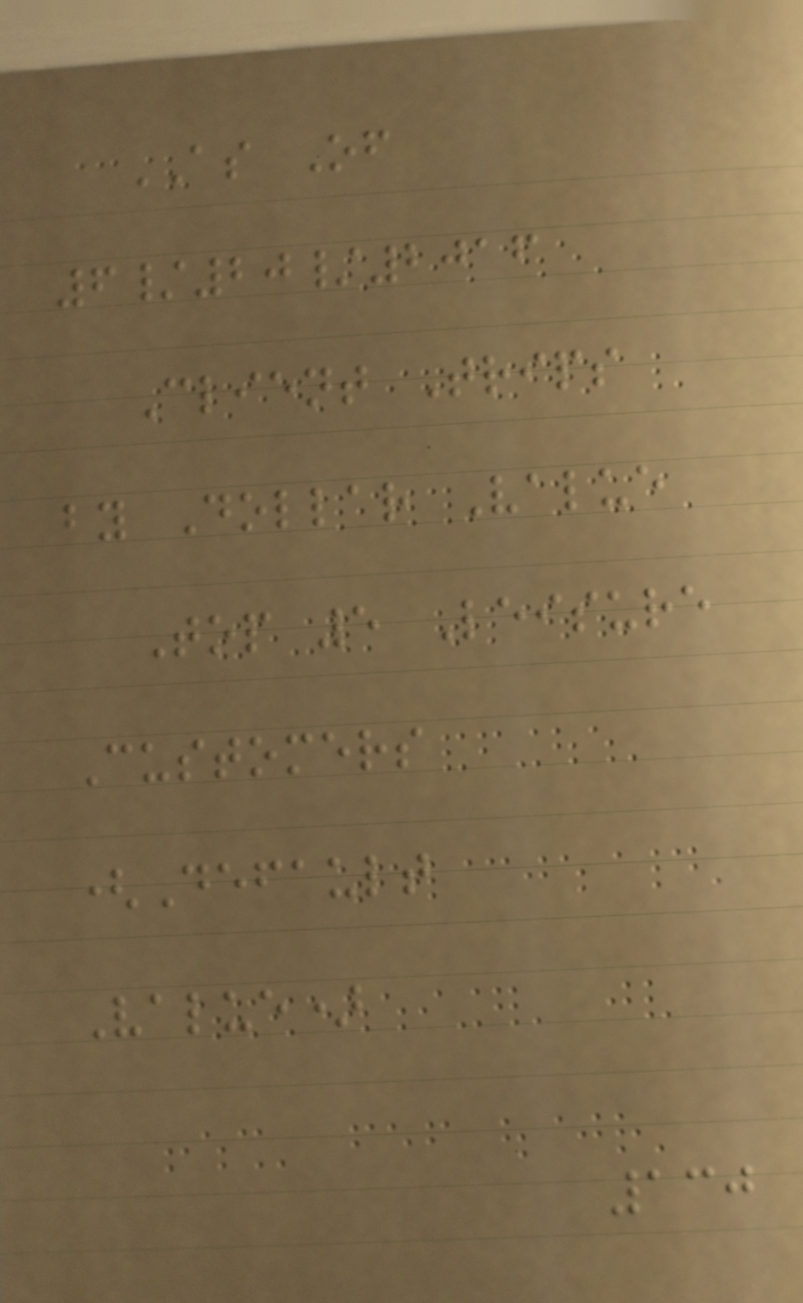AS Of
6/20/2016
Client Trips
by Dollar Value
Top 5 Leisure
Customers
(Default
Value)
130
